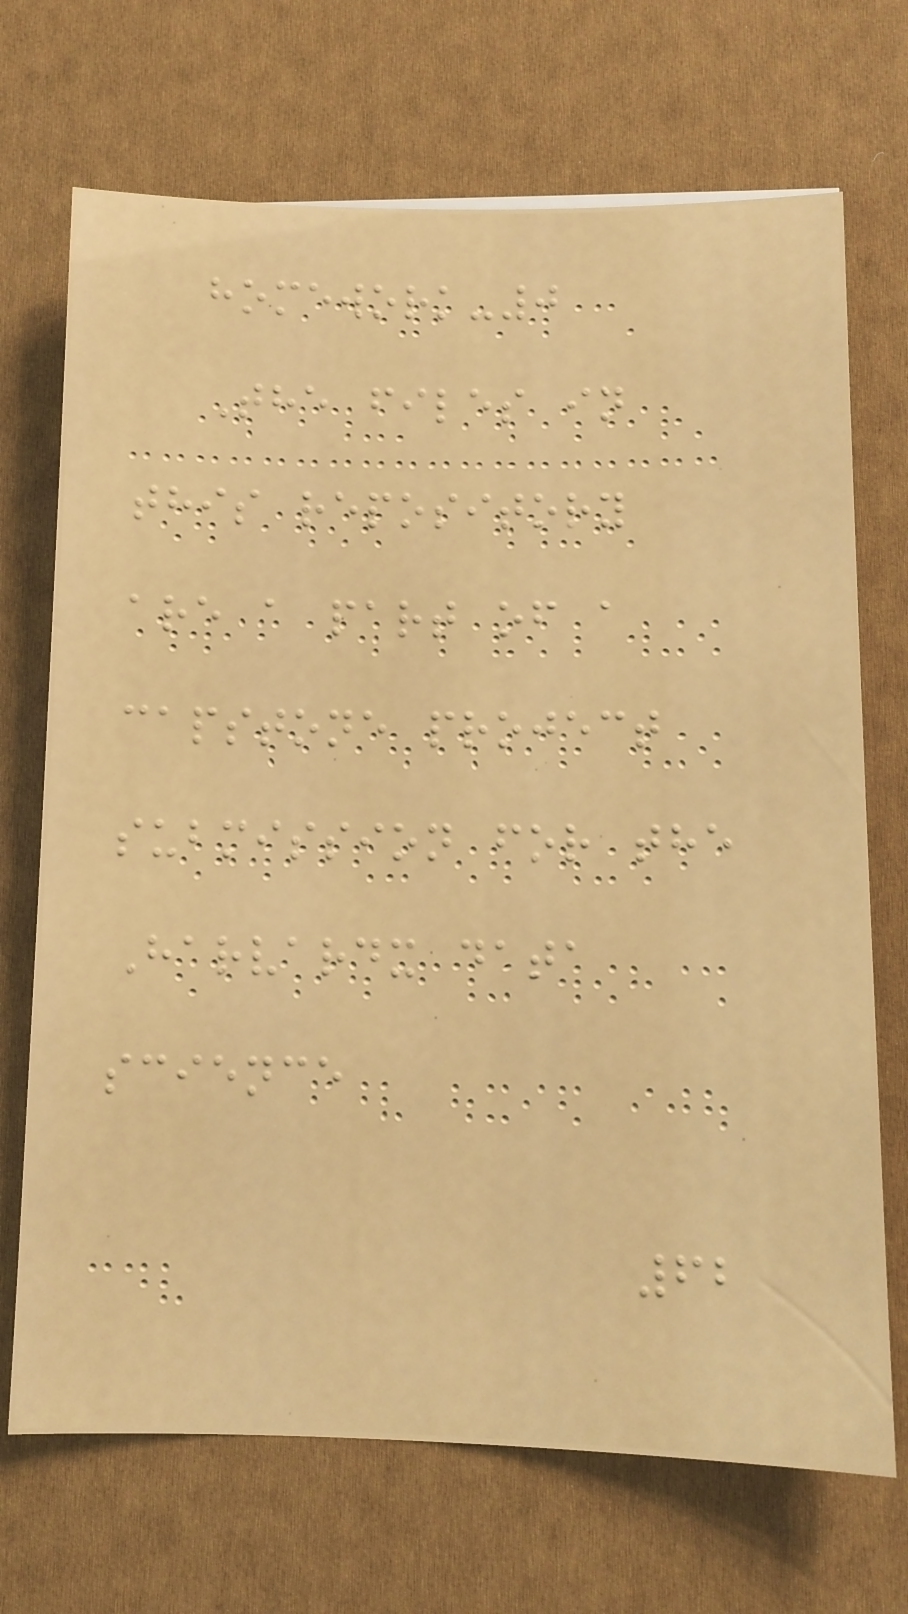homework-0
The files in
this repository
are a part of a
capstone project
submission for the
Harvardx data
science
62
